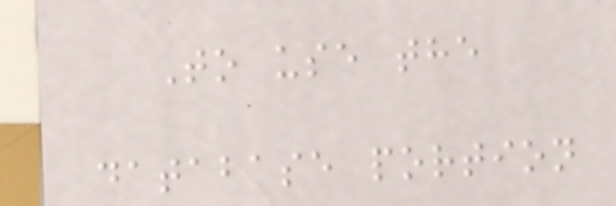To use the
database portion
